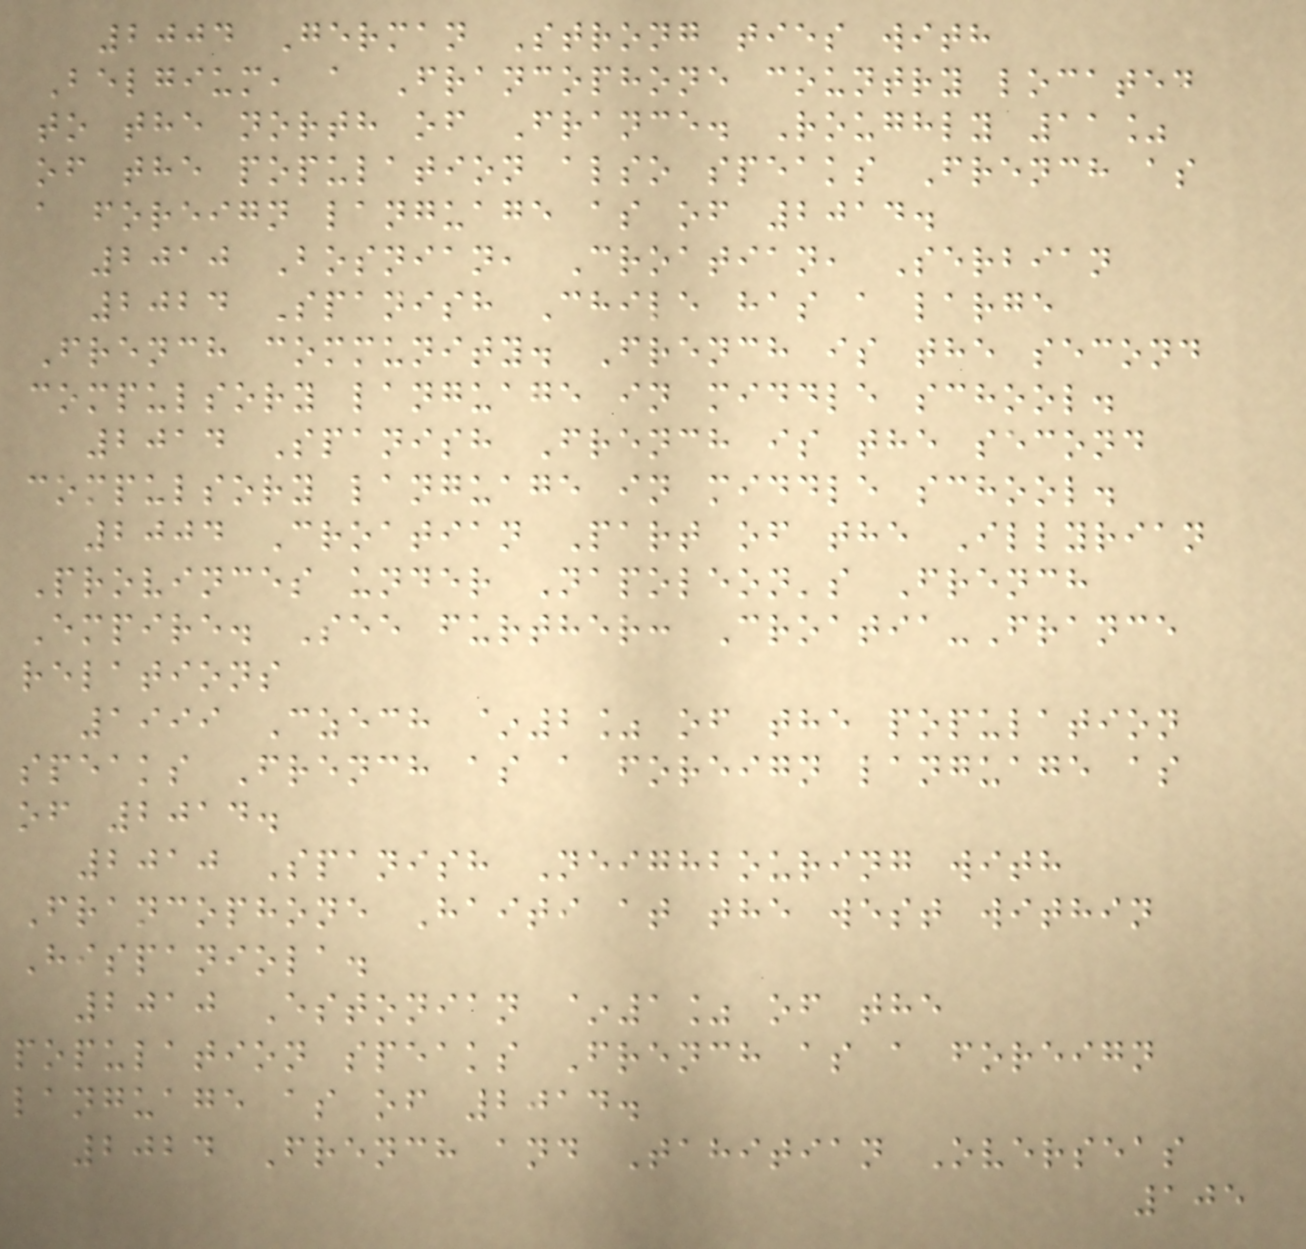2004 German Strong ties with
Belgium, a Francophone country located
to the north of France. Roughly 11%
of the population also speaks French as
a foreign language as of 2014.
2010 Bosnian, Croatian, Serbian
2024 Spanish Chile has a large
French community. French is the second
compulsory language in middle school.
2014 Spanish French is the second
compulsory language in middle school.
2004 Croatian Part of the Illyrian
Provinces under Napoleon's French
Empire. See further: Croatia-France
relations
1999 Czech ~2% of the population
speaks French as a foreign language as
of 2014.
2010 Spanish Neighbouring with
Francophone Haiti at the west within
Hispaniola.
2010 Estonian ~1% of the
population speaks French as a foreign
language as of 2014.
2024 French and Tahitian Overseas
105
